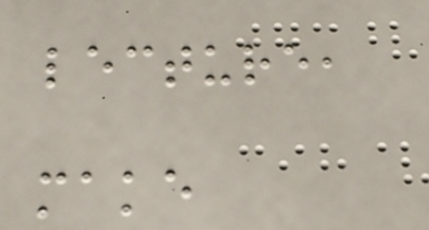lecture,
make
